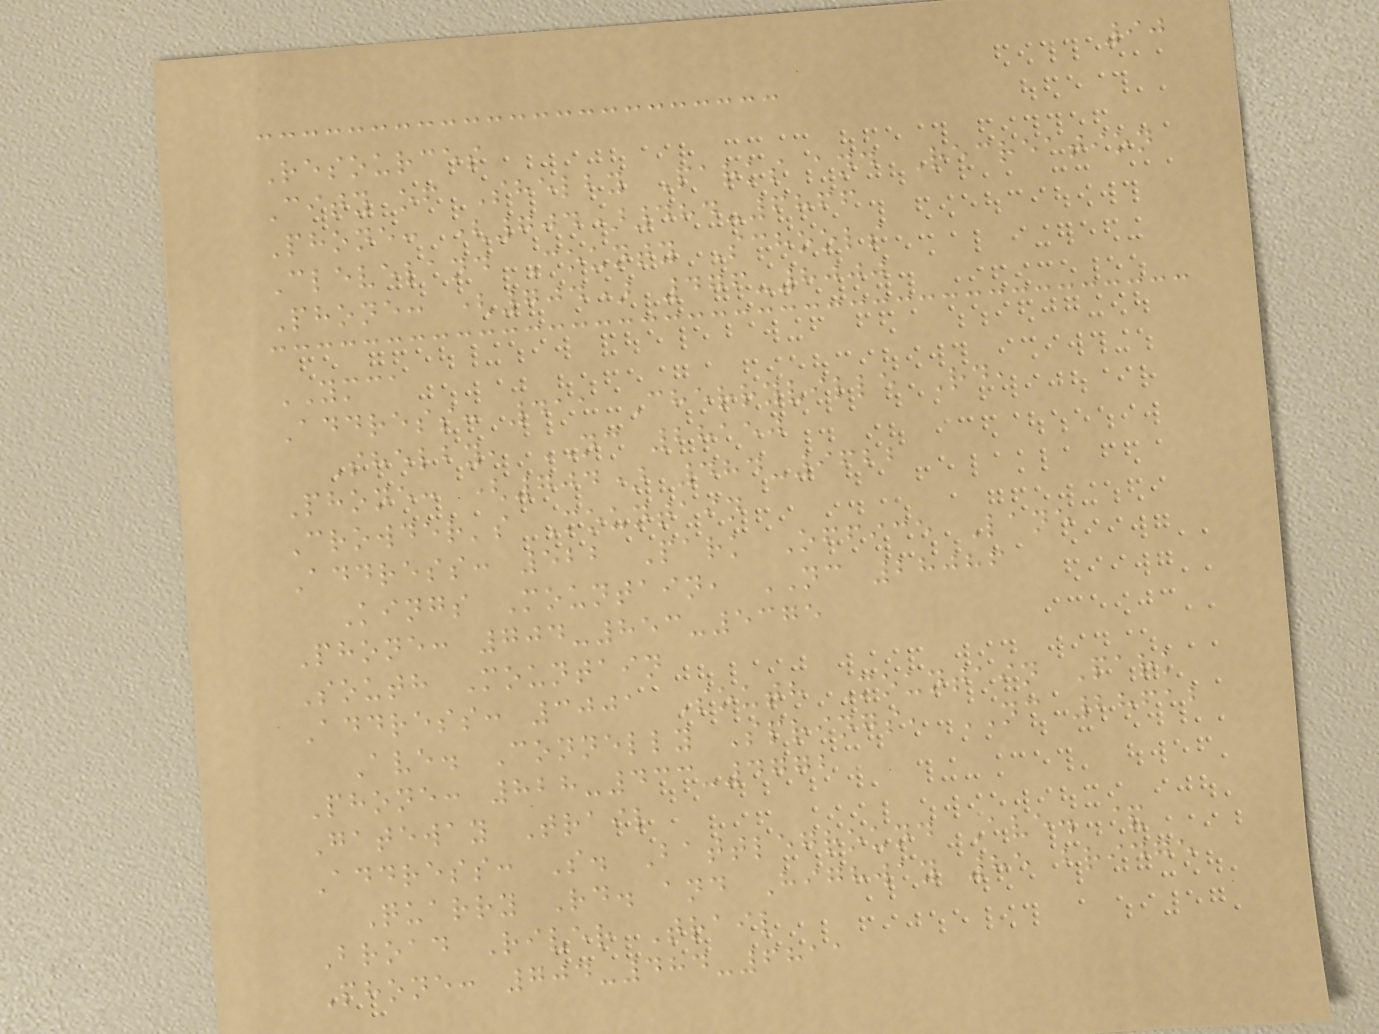90
Resources
City of Shelby Parks and Recreation
Phone: (704)484-6866
Cleveland County Schools
Phone: (704) 476-8000
YMCA
Address: 411 Cherryville Rd,
Shelby, NC 28150
Phone: (704) 484-9622
Crowder's Mountain
Address: 522 Park Office Lane
Kings Mountain, NC 28086
Phone: 704-853-5375
South Mountain
Address: 3001 South Mountain Park
Ave. Connelly Springs, NC 28612
Phone: 828-433-4772
Gateway Trail
Address: S. Battleground Ave. &
Quarry Rd. and Highway 85 bridge
Broad River Trail
Phone: 704-484-6811
